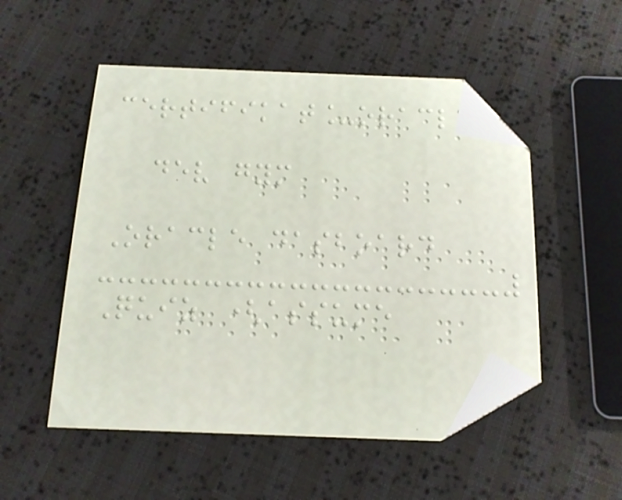certifikat_oracle
dev gym
Oracle dasboard
Quiz (assume
